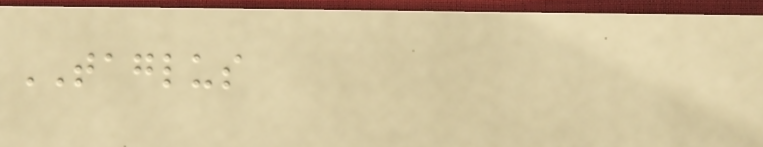TAGLUS
